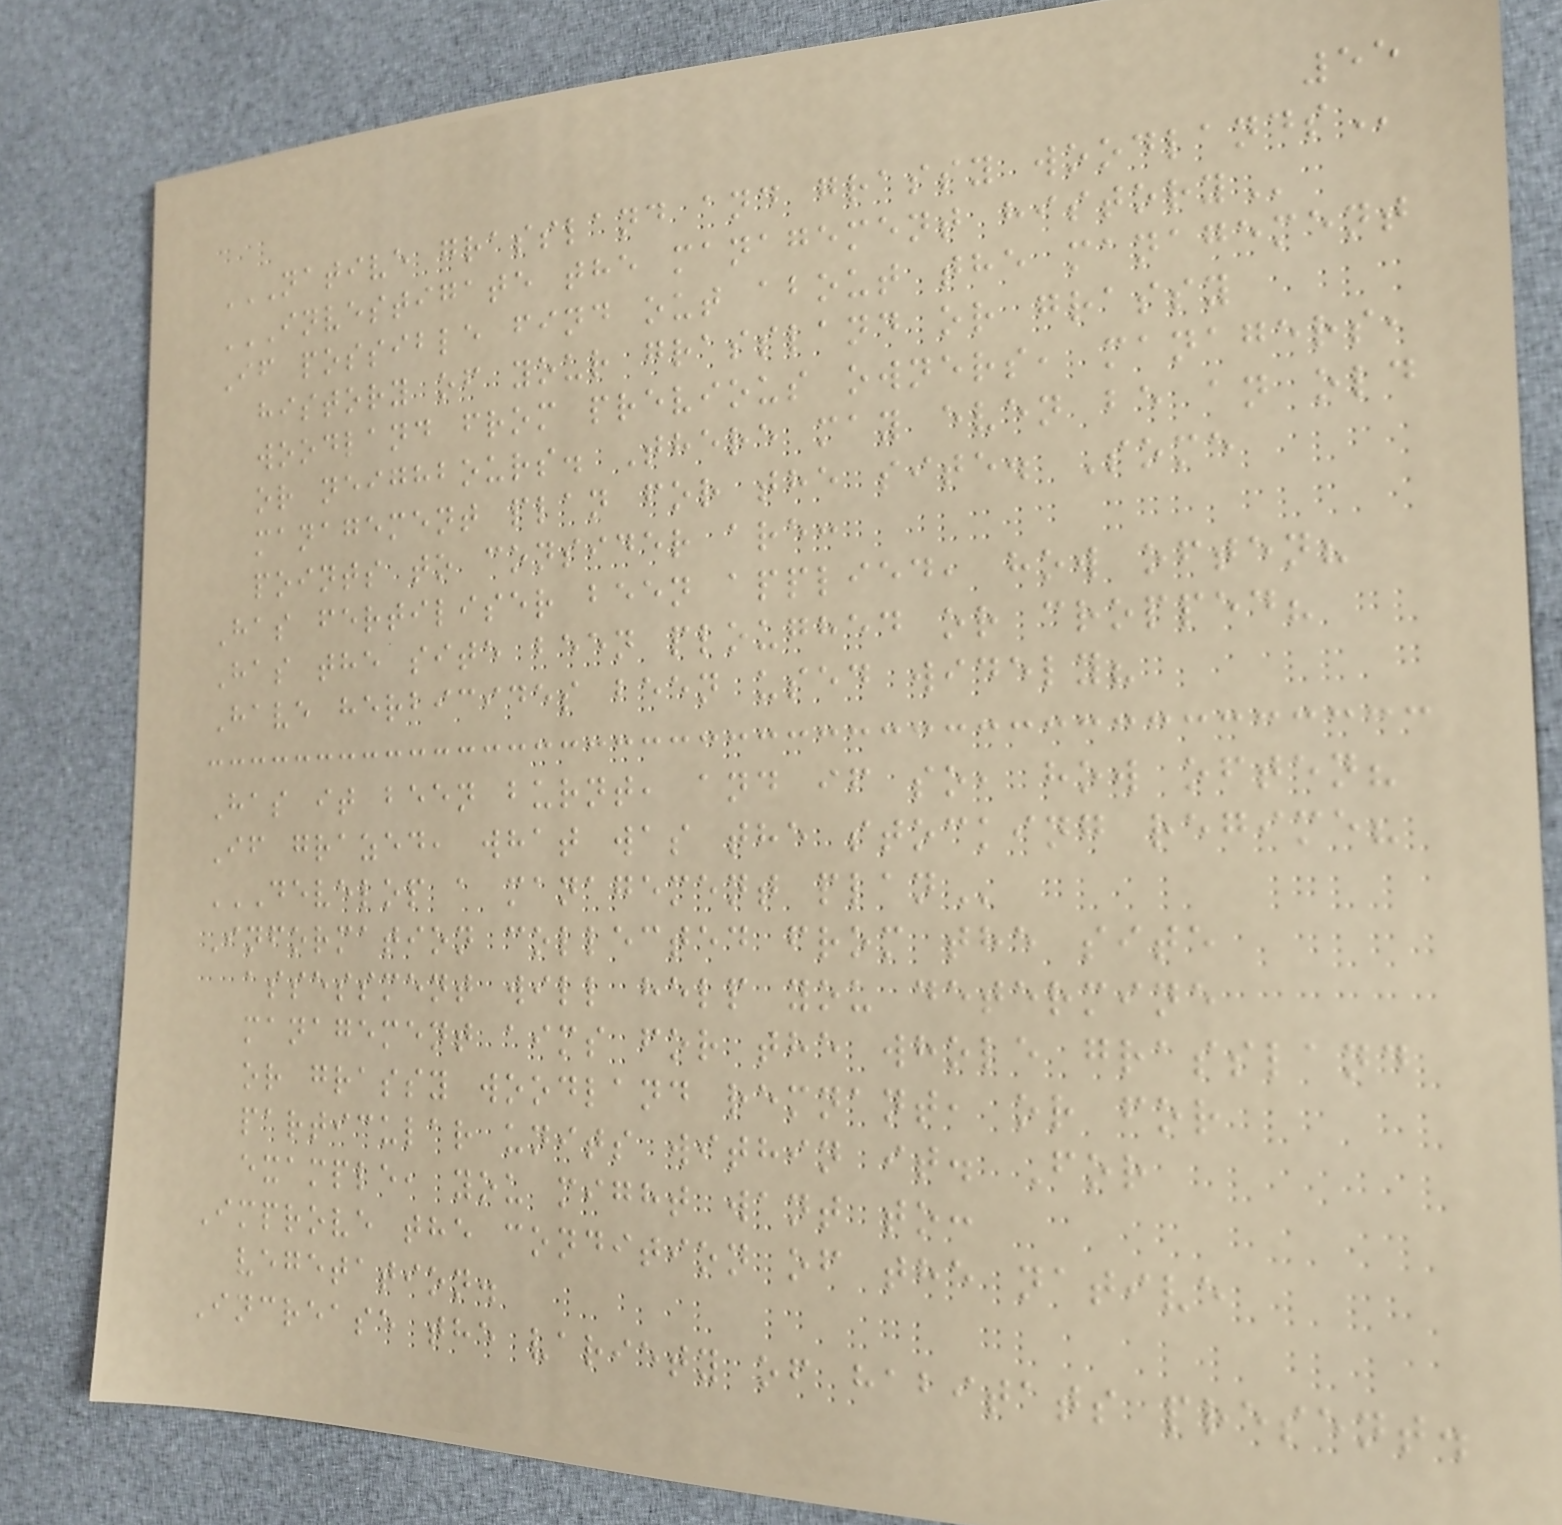55
NATIVE GRASSLAND AND GRASSY WOODLANDS
INVESTIGATE THE MANAGEMENT HISTORY
If possible find out about the management
history of your grassland or grassy
woodland from previous owners, managers,
or neighbours. There may even be an old
management plan for the site. Some
points to consider are:
Has fertiliser been applied, how often?
Has the site been ploughed or cropped?
Have herbicides been used widely?
Has it been burnt, and if so, how often?
If grazed, what was the stocking regime?
DEVELOP A MANAGEMENT PLAN
Information collected from the site
assessment will help you determine
management aims for the whole grassland
or grassy woodland remnant, or for
particular units within it. For
example, you might want to:
Improve the condition of the native
vegetation.
Increase the variety of habitats present.
